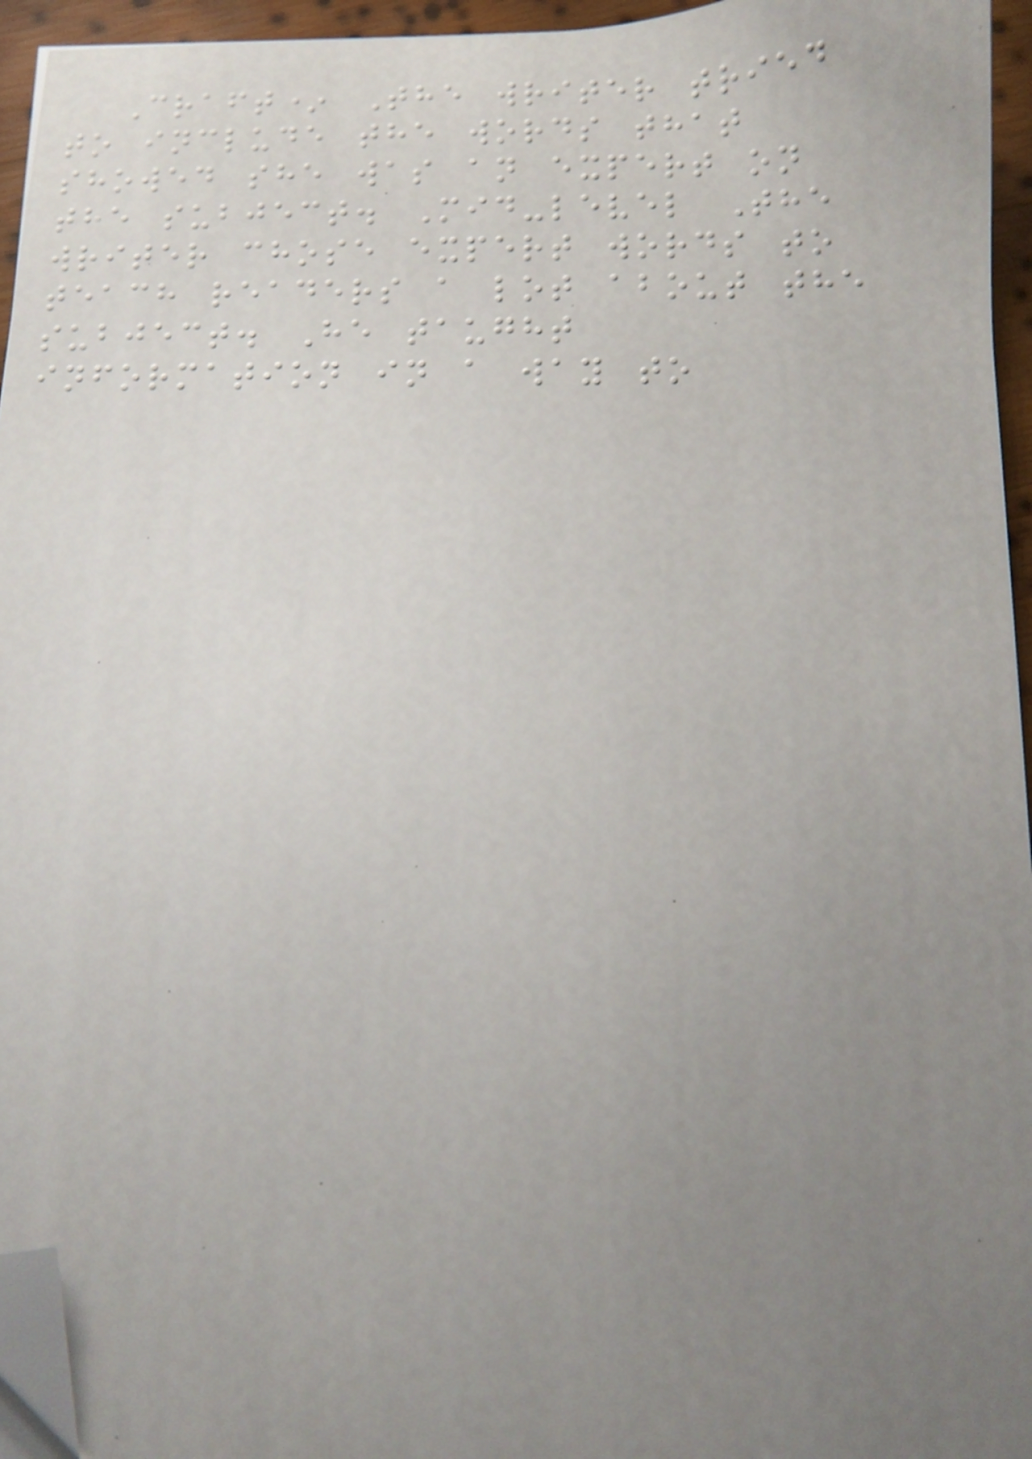Craft* The writer tried
to include the words that
showed she was an expert on
the subject. Mid-level The
writer chose expert words to
teach readers a lot about the
subject. He taught
information in a way to
